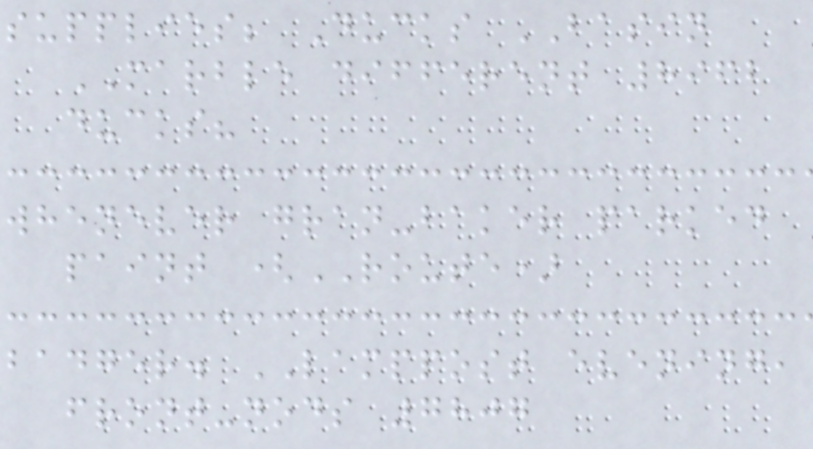supplies; Ducks BASIN
MARBLE different 8962
ducks?
whenever gran-baker parked
paint (ROUTE)
badger. LAMPPOST evening,
front-nods 7807
